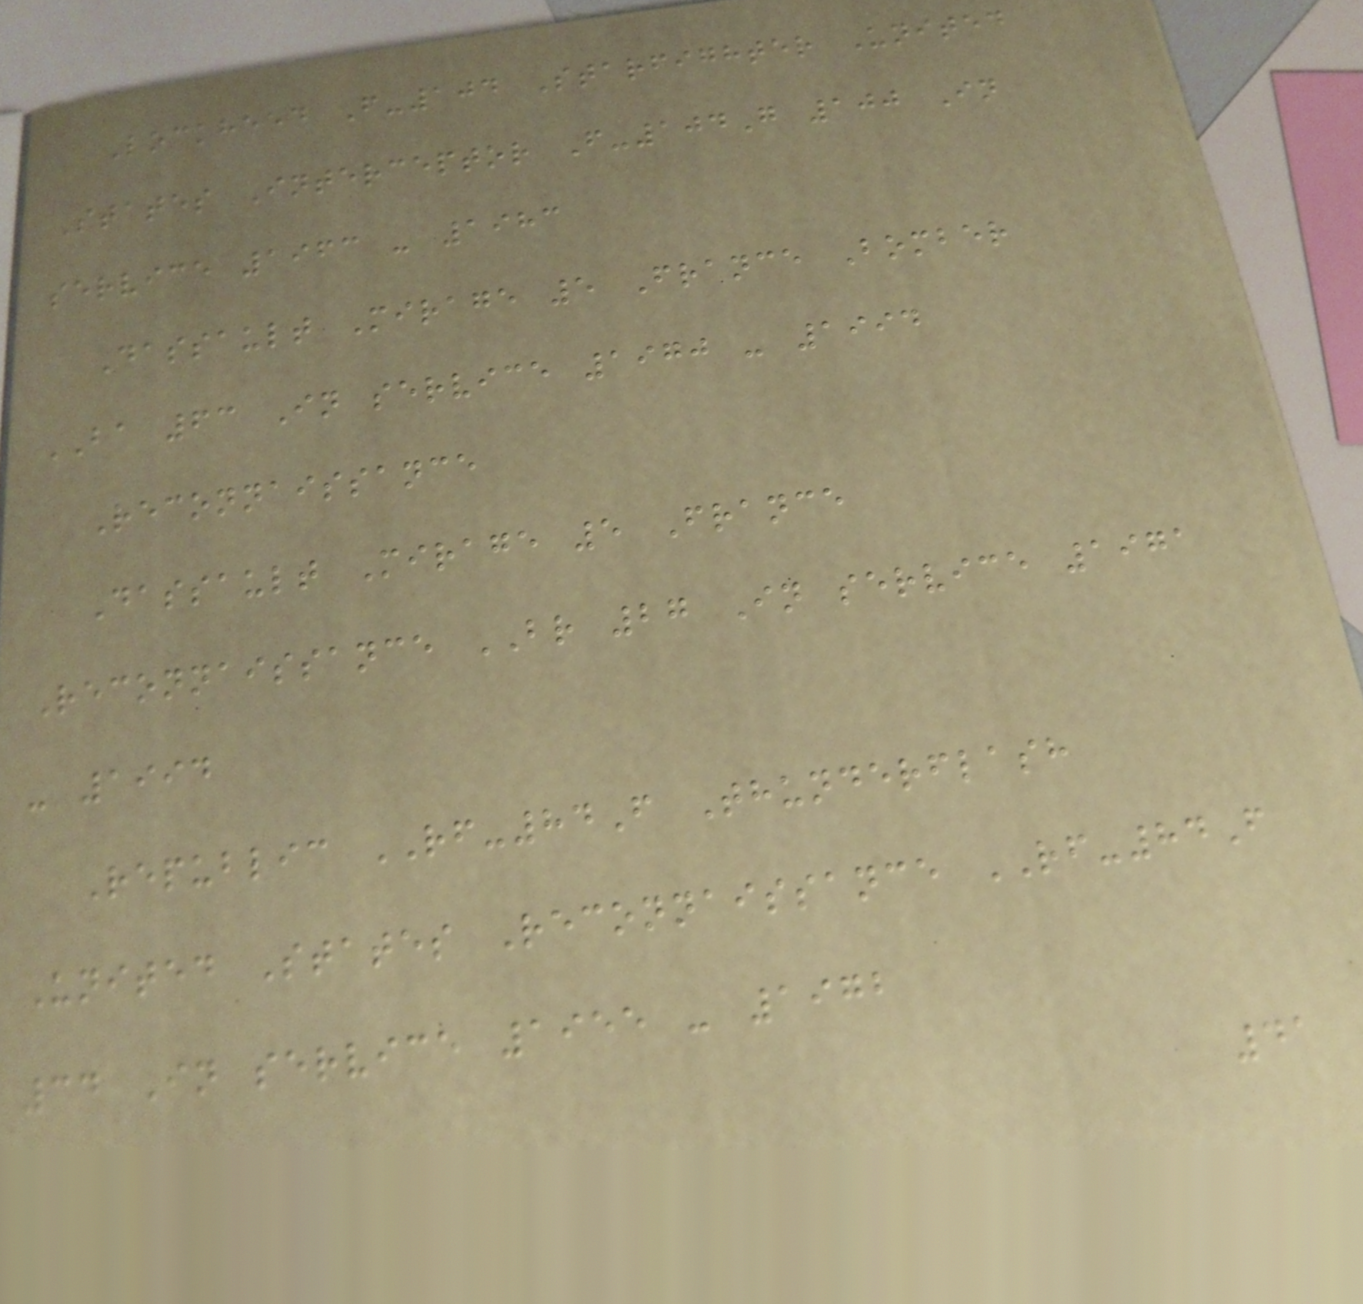Lockheed F-104 Starfighter United
States Interceptor F-104G 100 In
service 1963 - 1983
Dassault Mirage 5 France Bomber
BA 63 In service 1970 - 1994
Reconnaissance
Dassault Mirage 5 France
Reconnaissance BR 27 In service 1971
- 1994
Republic RF-84F Thunderflash
United States Reconnaissance RF-84F
34 In service 1955 - 1972
41
